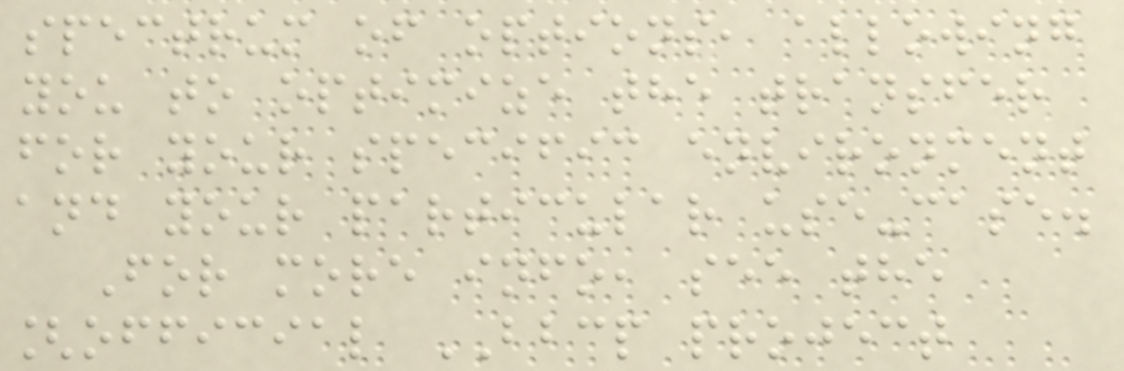spectrum of options, allowing
you to optimize the transfer
for your specific environment
and your particular use-case.
For more info, see the
[official BBCP project
